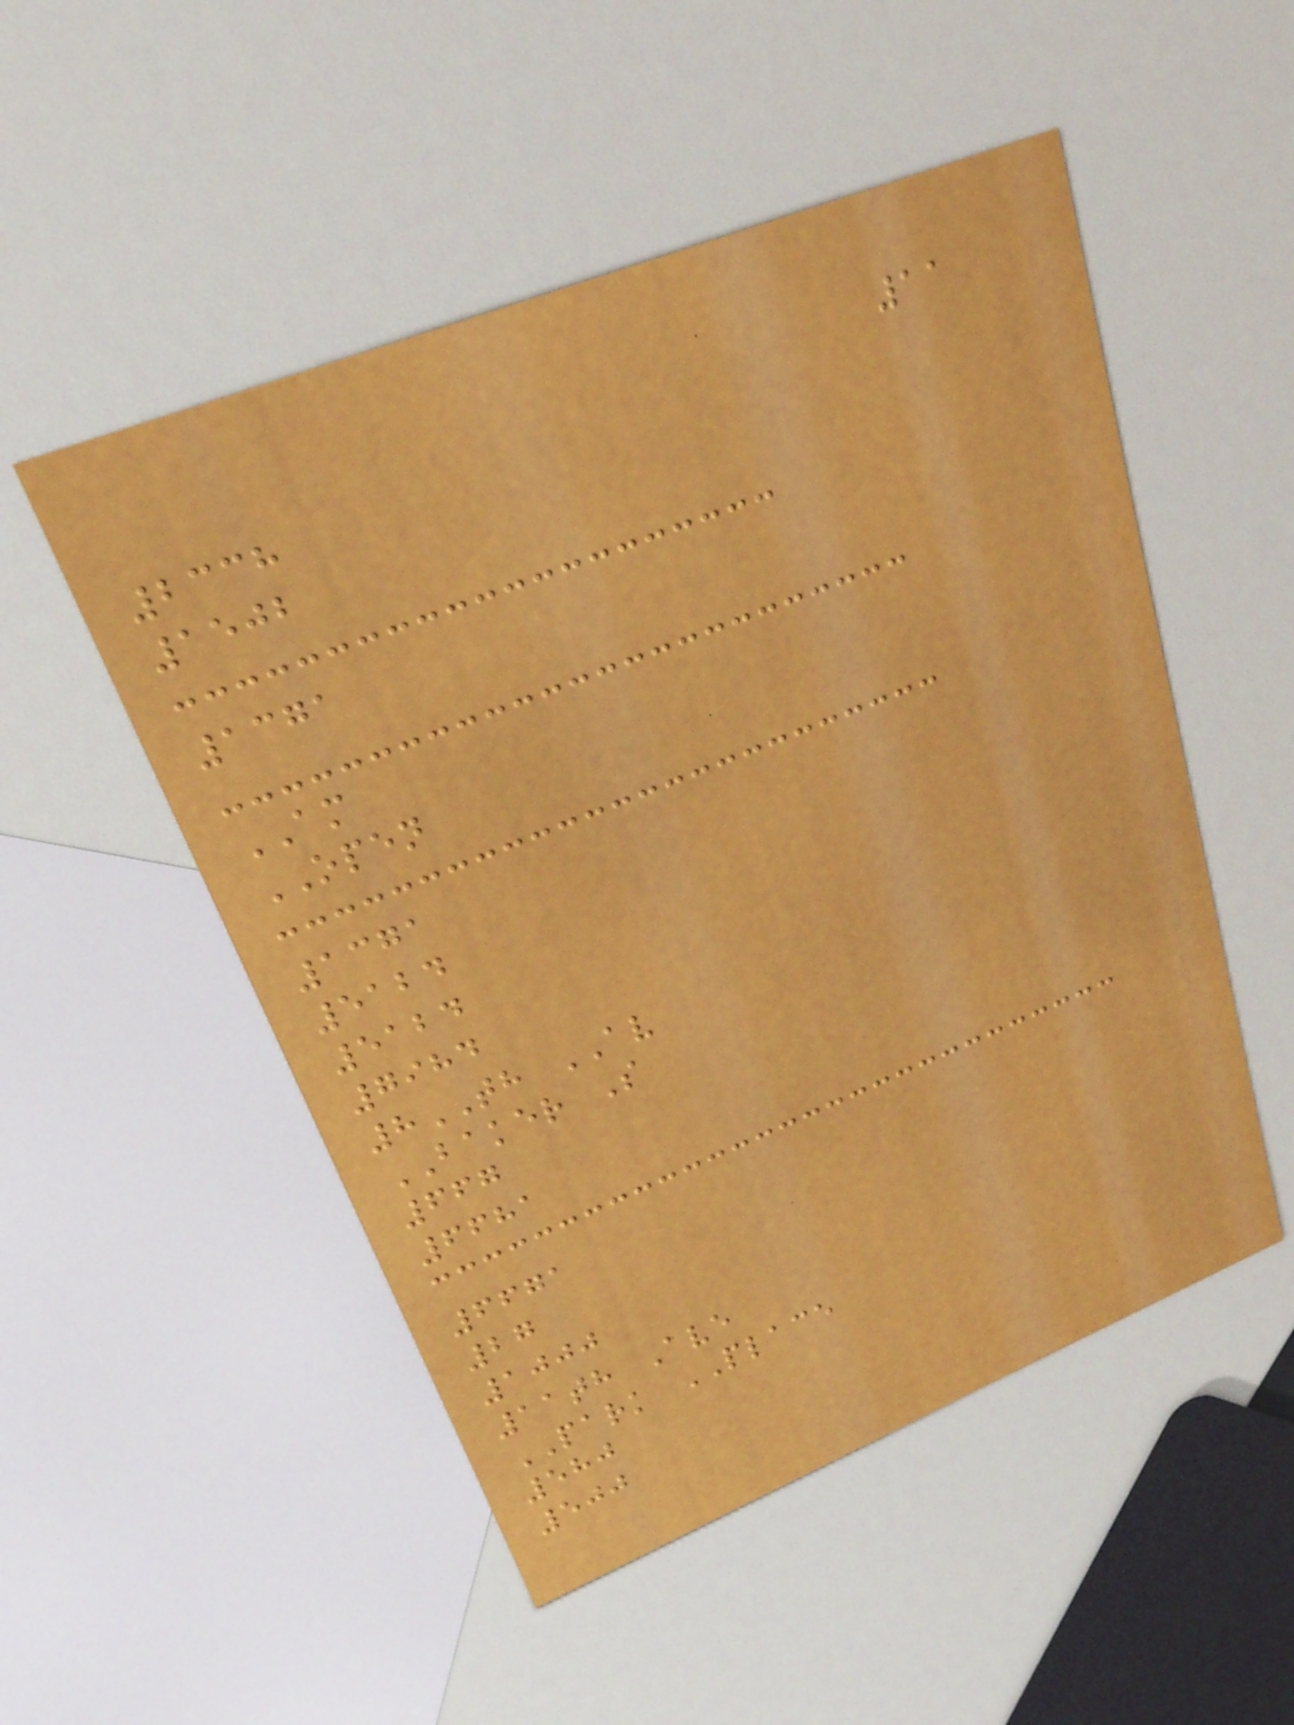11
2338
1502
1371
AM
OPEN
1371
5124
5124
7984
8TH AV
BAKER S
667
6681
6671
27
1000
11th Ave
PARK PLACE
580
500
